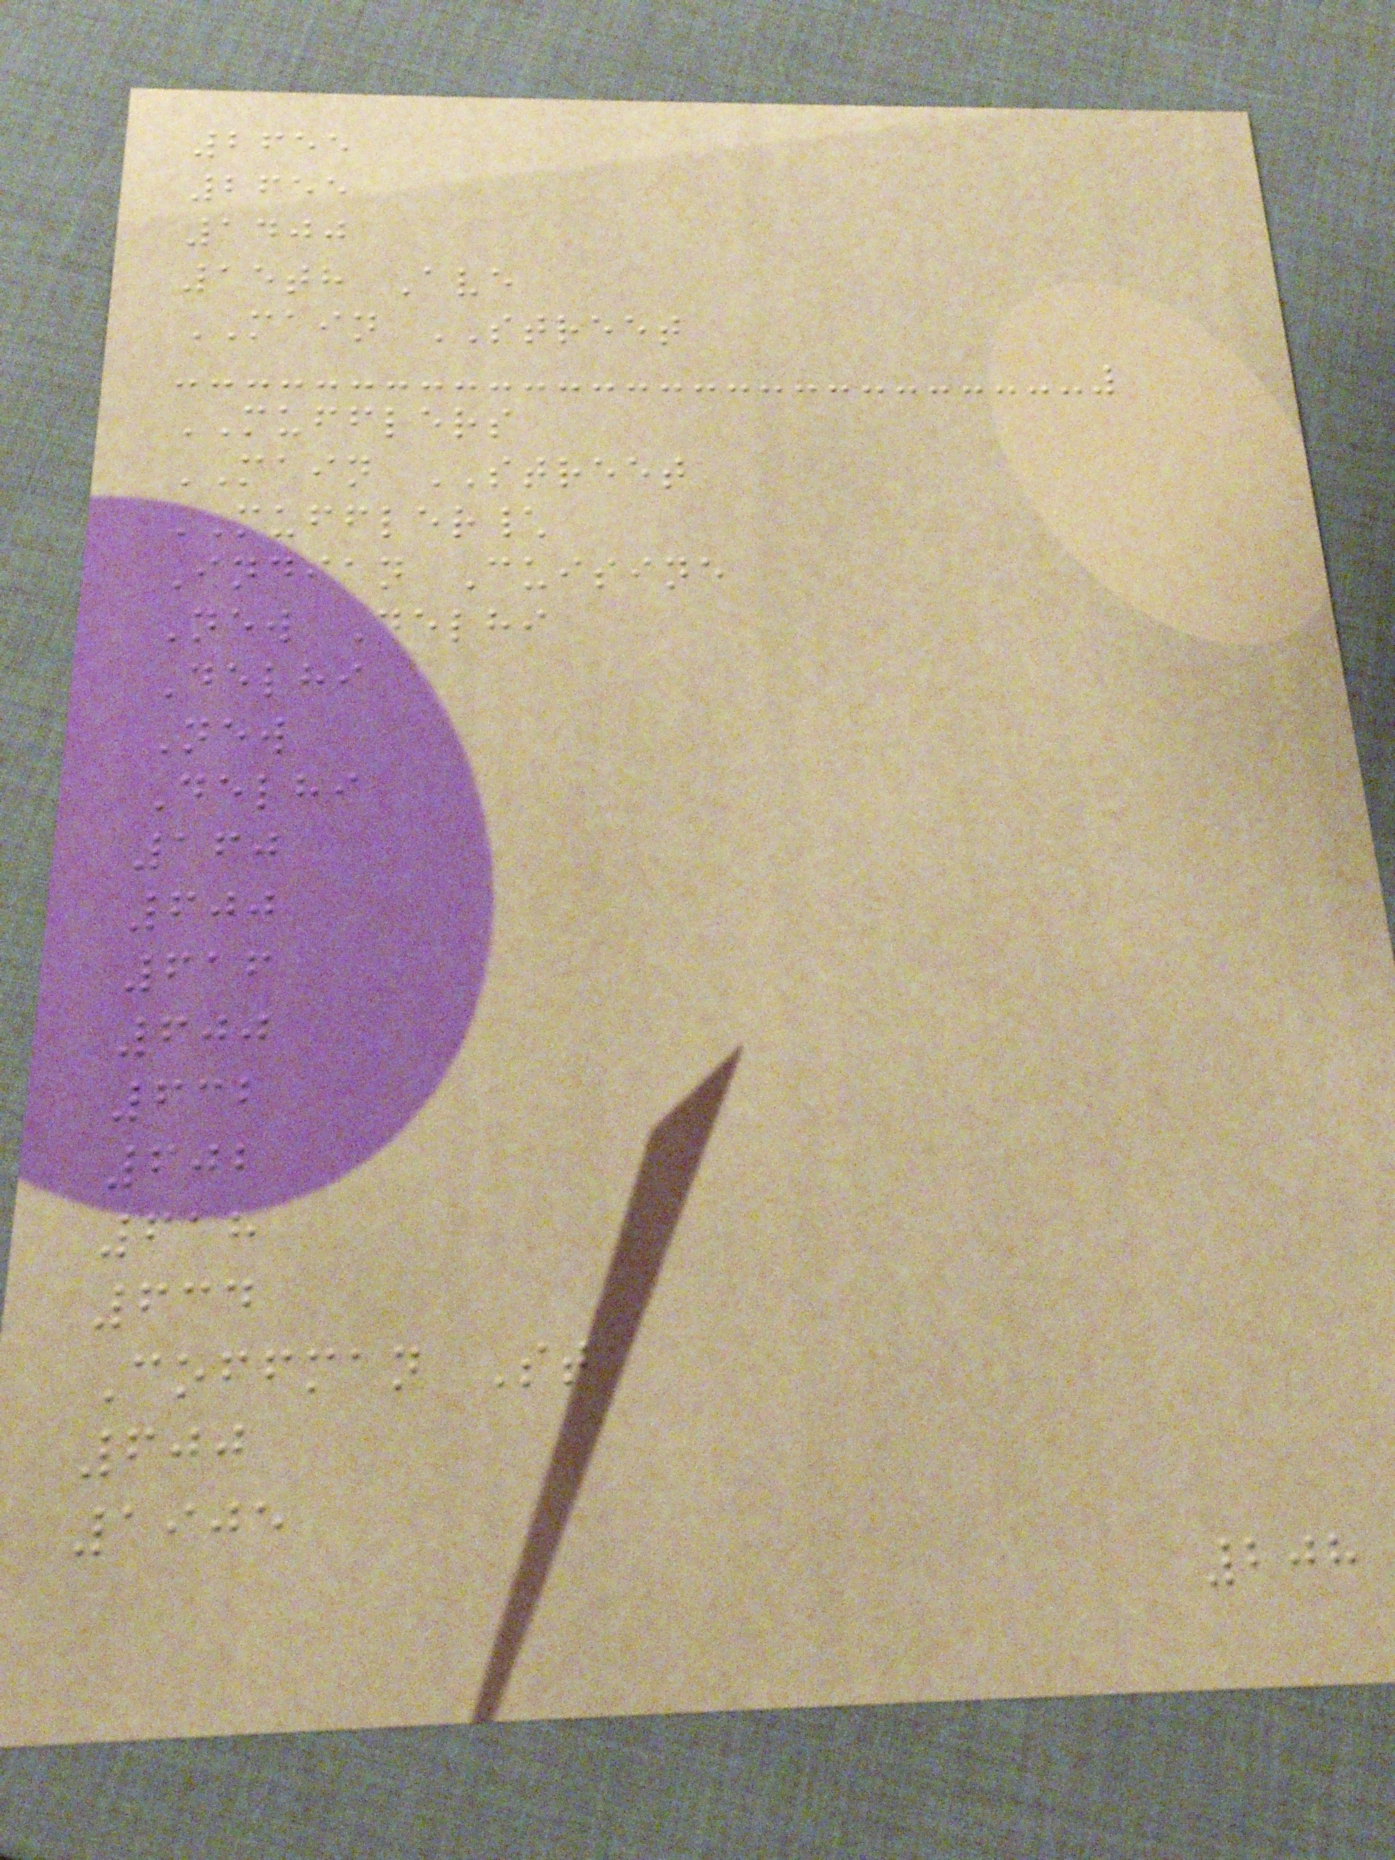2655
2655
1400
15th Ave
MAIN STREET
MUFFLERS
MAIN STREET
MUFFLER\
Indian Cuisine
New Delhi
Delhi
New
Delhi
160
600
616
600
632
602
618
634
Coffman St
600
1905
208
